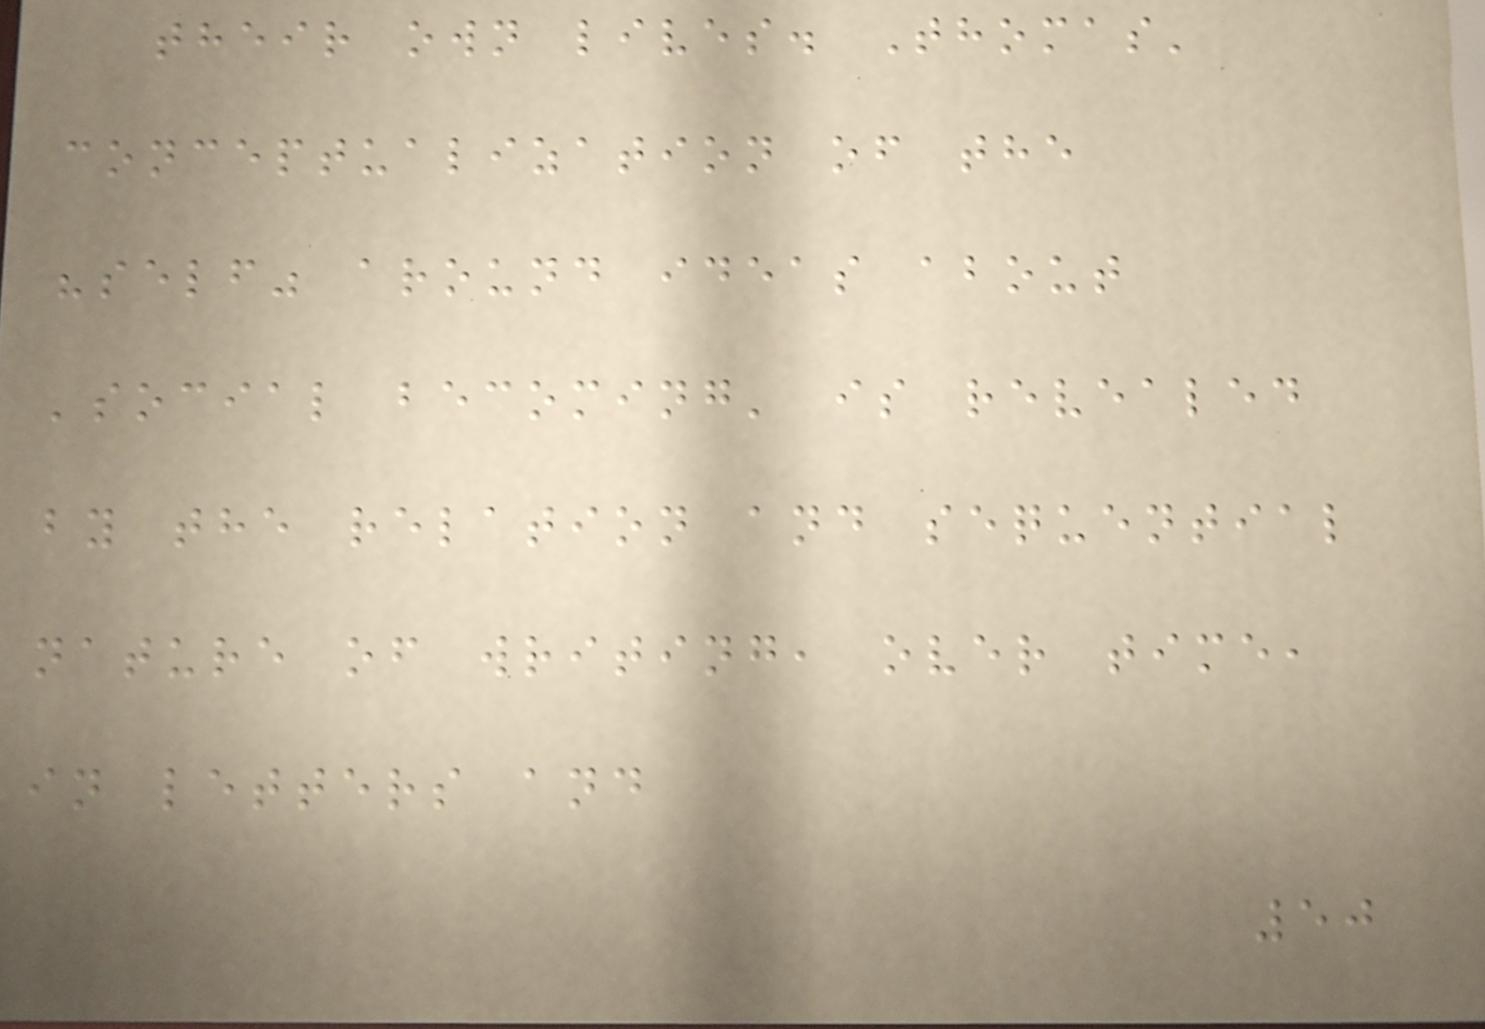their own lives. Thomas'
conceptualization of the
"self" around ideas about
'social becoming' is revealed
by the relation and sequential
nature of writing, over time,
in letters and
50
